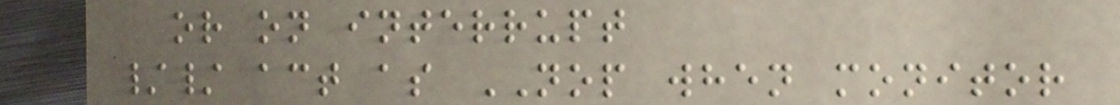or on interrupt
// act as NOP when monitor
